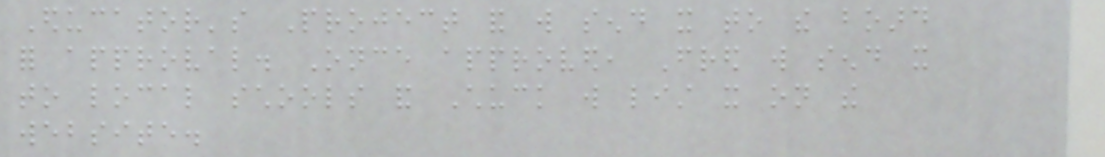Educator's Project and will send it to the board
for approval. Once approved, Fred will send it
to local schools and Chuck will list it on the
website.
